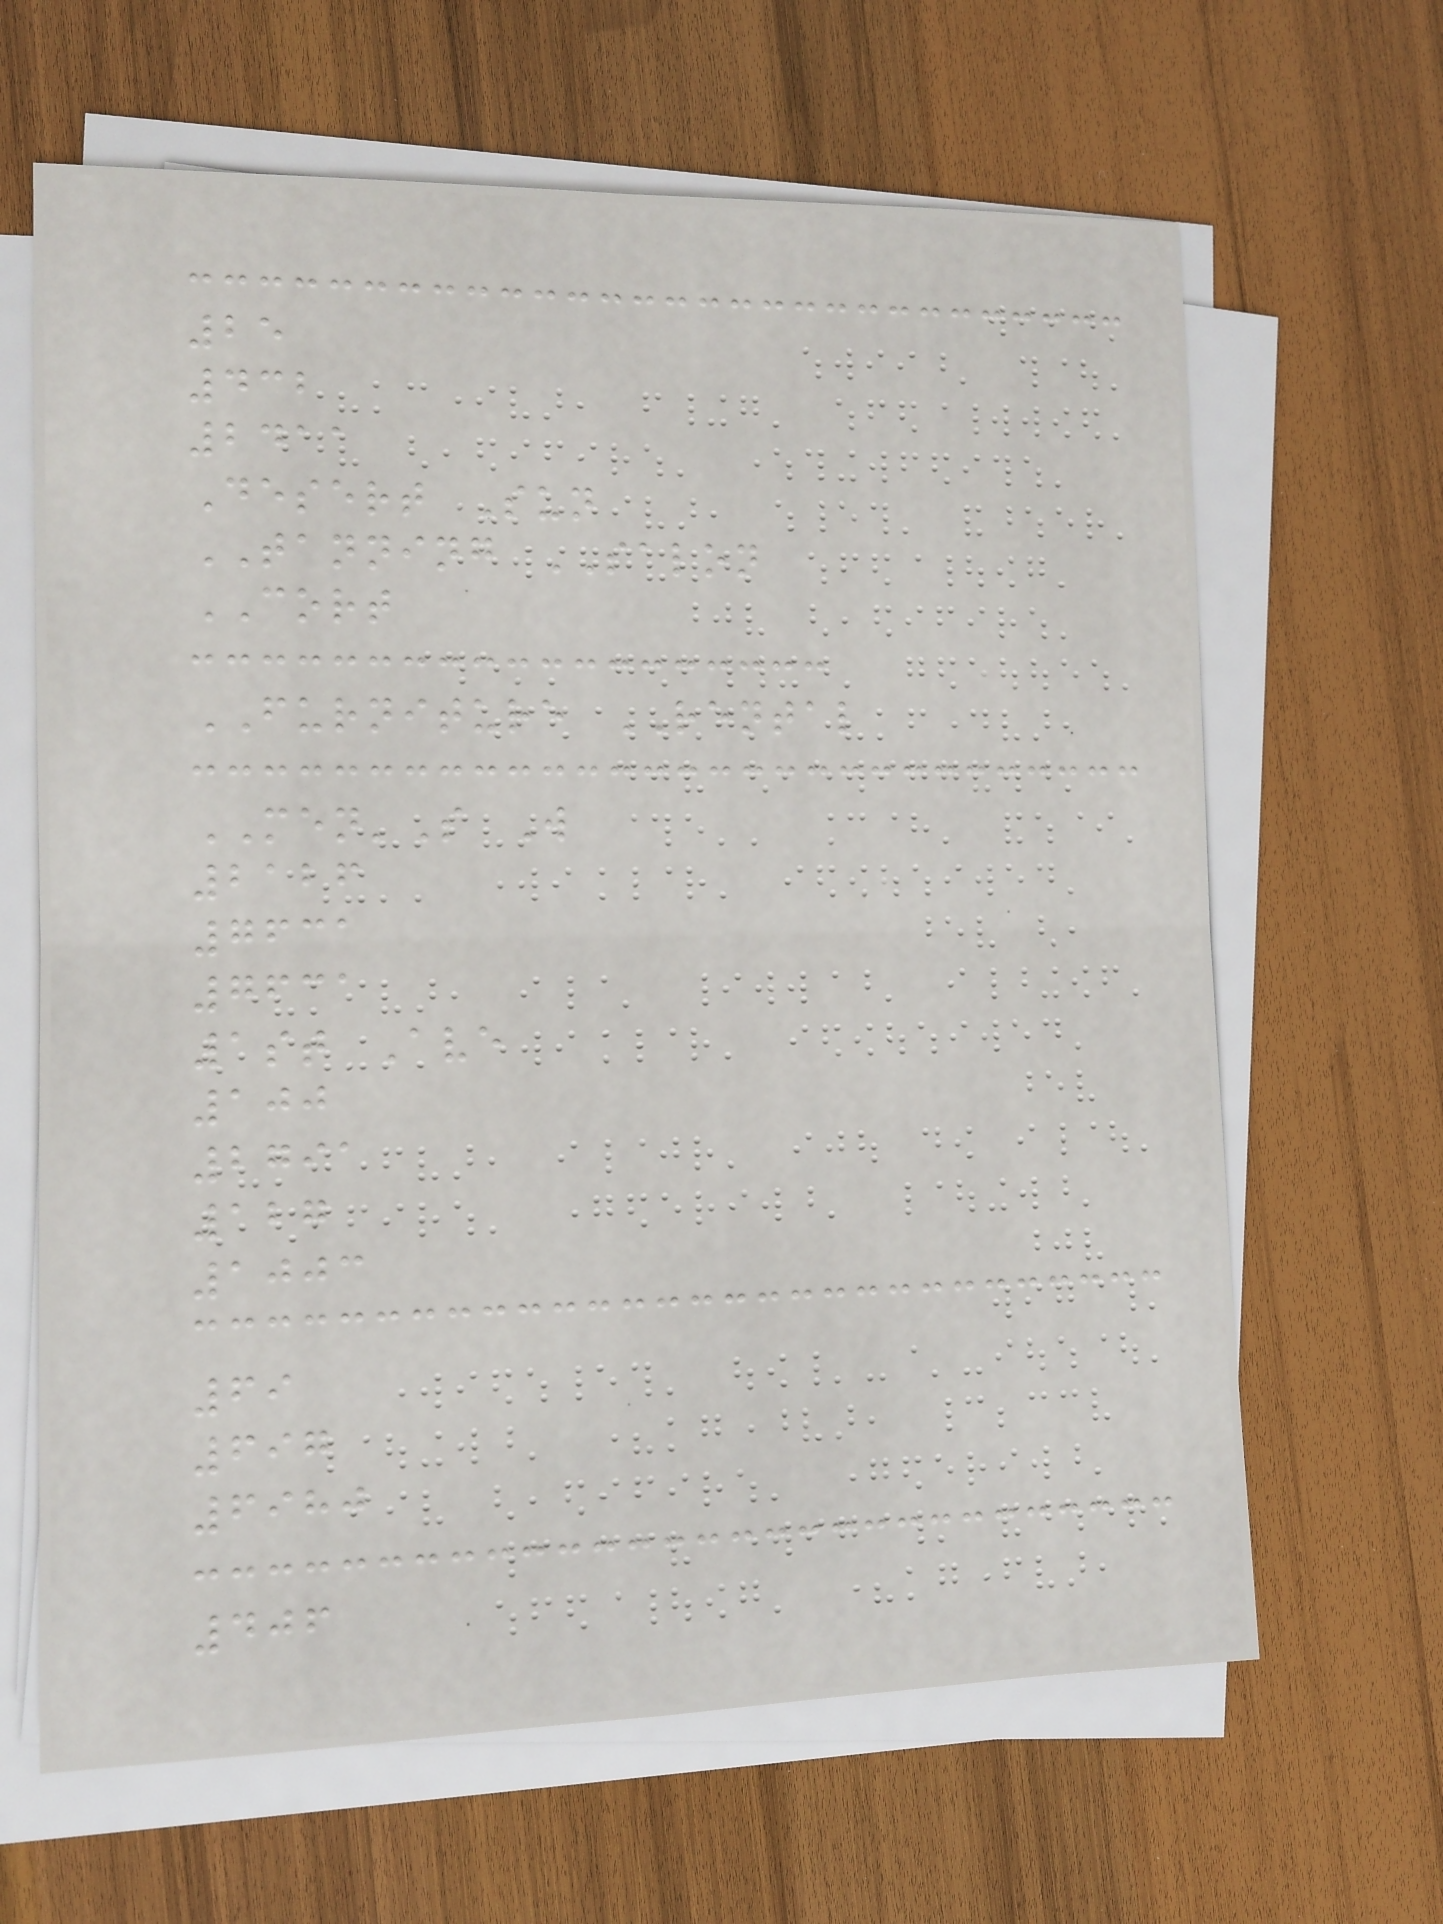25
432
2411
Desert Sun
TANNING SALON
CORT
FURNITURE RENTAL
MEN'S W
2126
7631
7631
1st Ave
100
2791
127
1003
69
697
6980
406
